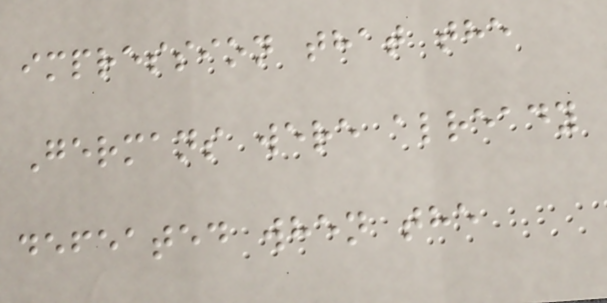impression that the
Germans were already
defeated when the
